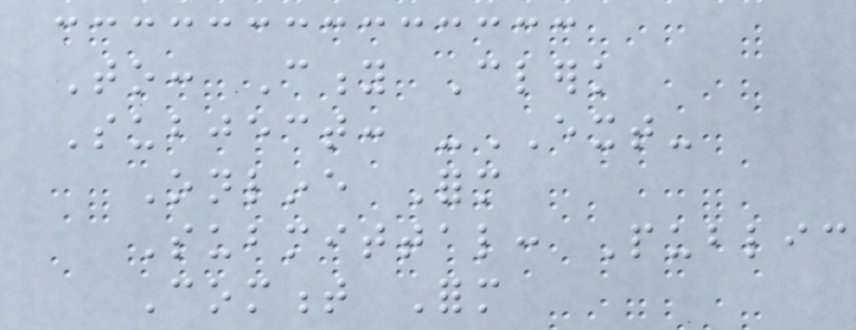To: City Clerk
Subject: -EXT-
Online Form
Submittal: Public
Comment Form
